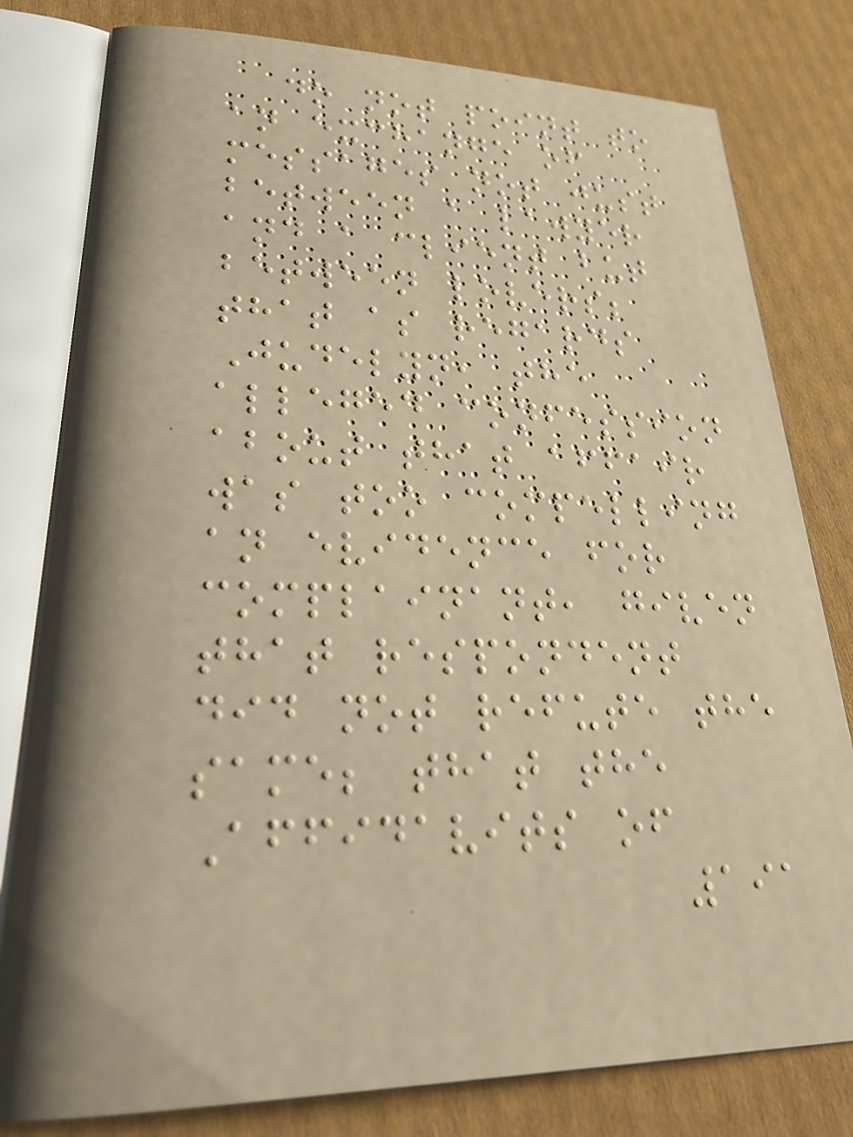do not point to
an exchange of
messages not just
between a lawyer
and a client but
between lovers;
that as regards
Judelyn, the
alleged confession
about that affair
was too compelling
an evidence for
complainant, given
that respondent
did not refute the
same; that the
Affidavits of
191
